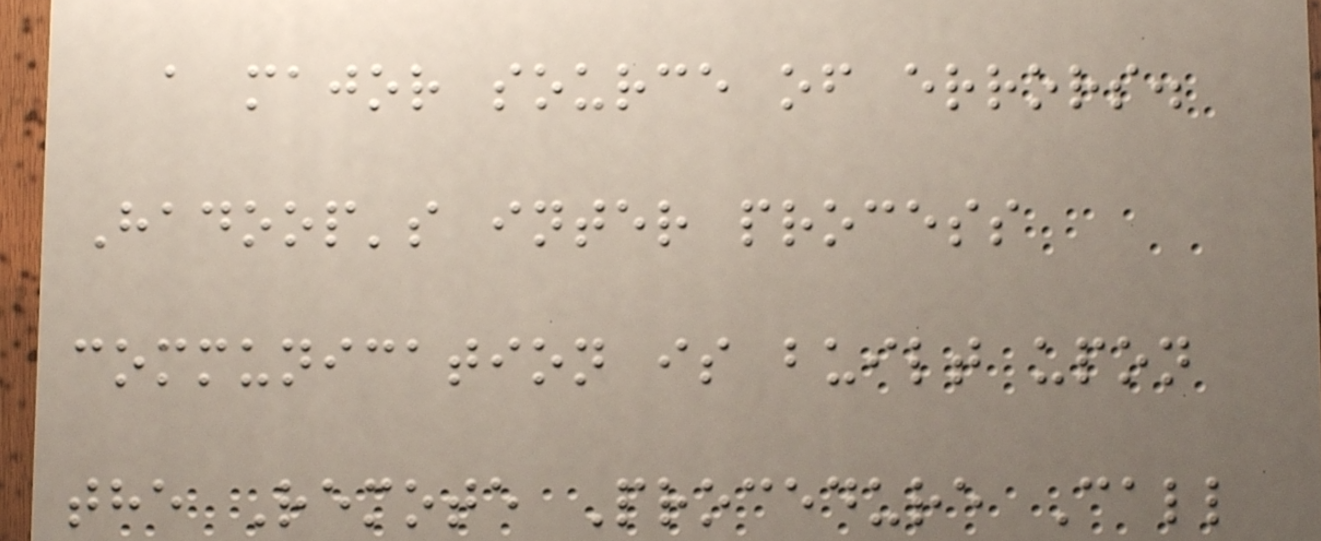a major source of errors.
Hadoop's inter process
communication is built upon
the Remote Procedure Call
